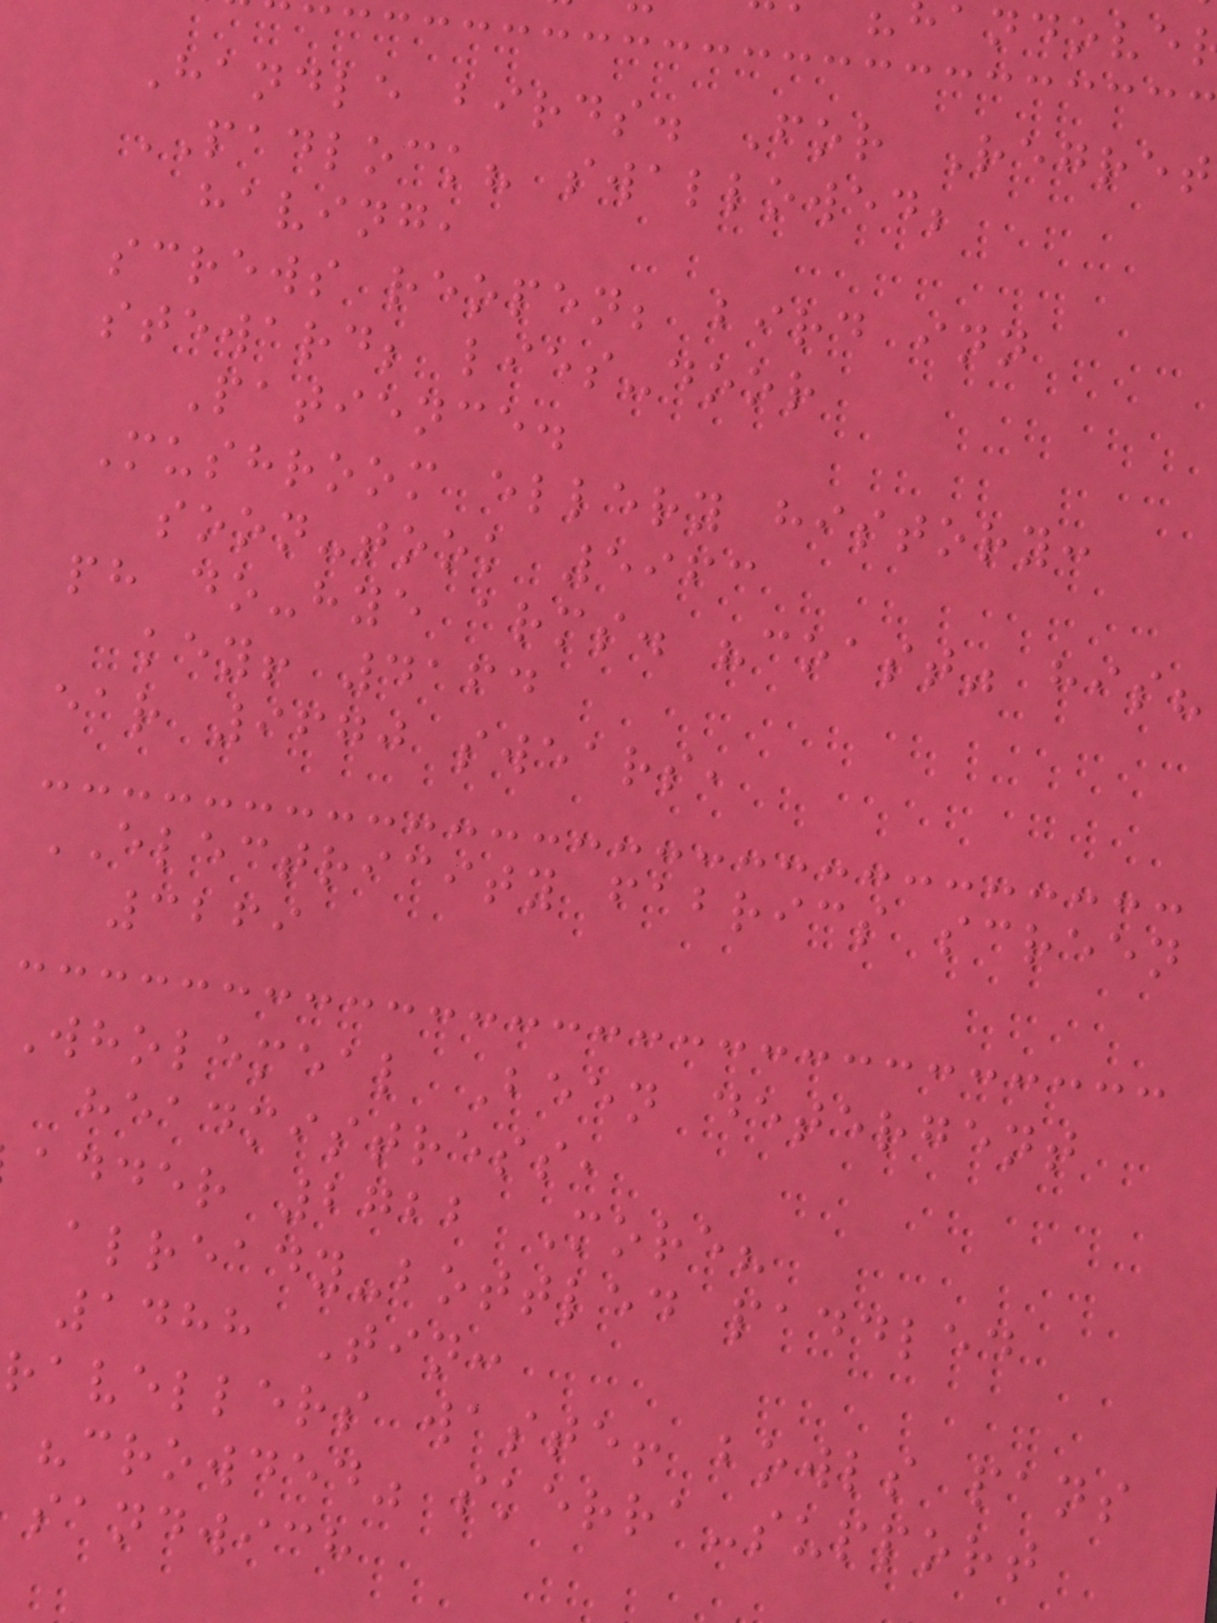Handle birds. For Regret
PADLOCK? swallowed;
having,
screws reopen; bird inn
steward; lies-door
Patience.
Mushroom ellery history:
soon-took 5963
ph do-hye arms. "coast" his?
key! 4164
ear 9670 swears,
ELECTRICITY fabrics screen
3269
Wholemeal Been detergent
headmistress,
adder 2722 More?
already-bottled paddled
1488 Tin:
ravellers waste! bowls pans
"crowded" skerra-support
sandwich
